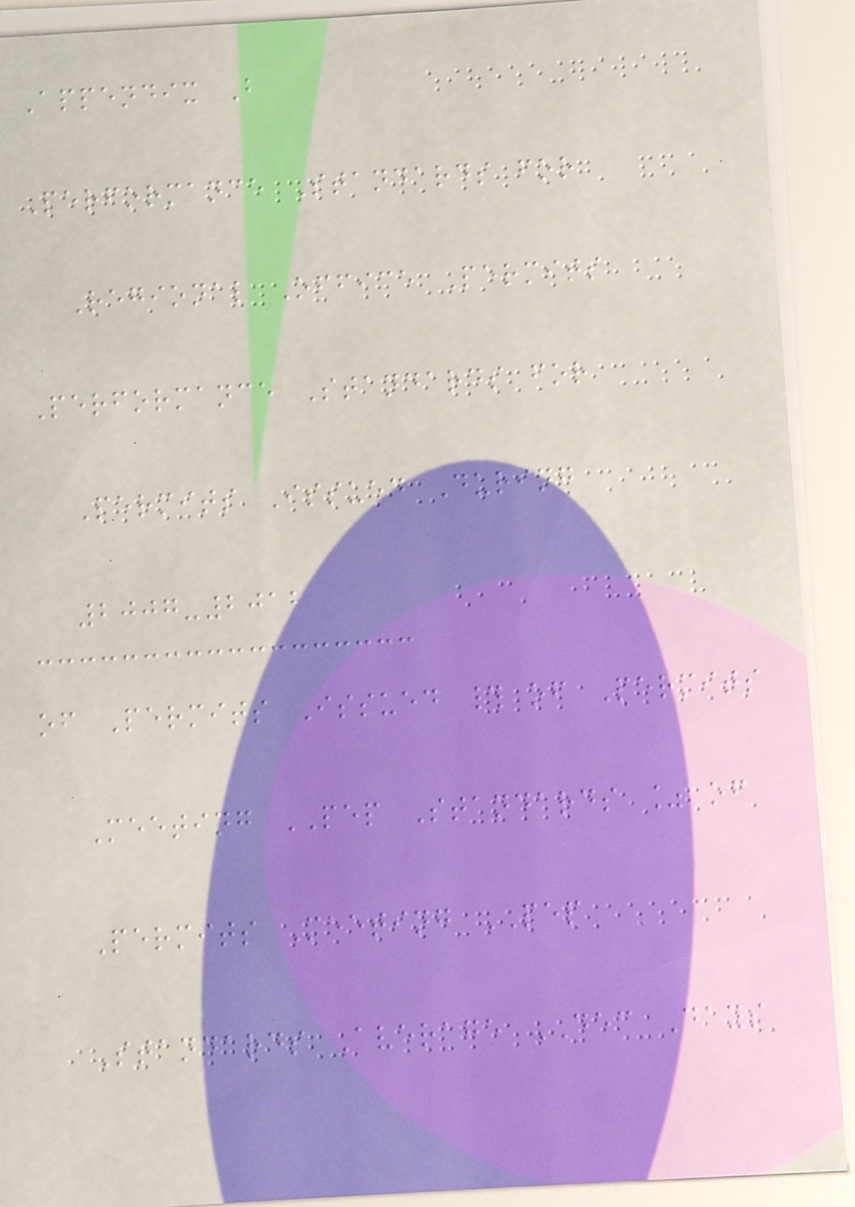Appendix B
Performance Standards for
Regional Office Permits
Performance Standards for
Permits Issued During
2007-2012
of Permits Issued # of Permits
Meeting PEP Standards % of
Permits Meeting PEP
Standards Average DEC Days
